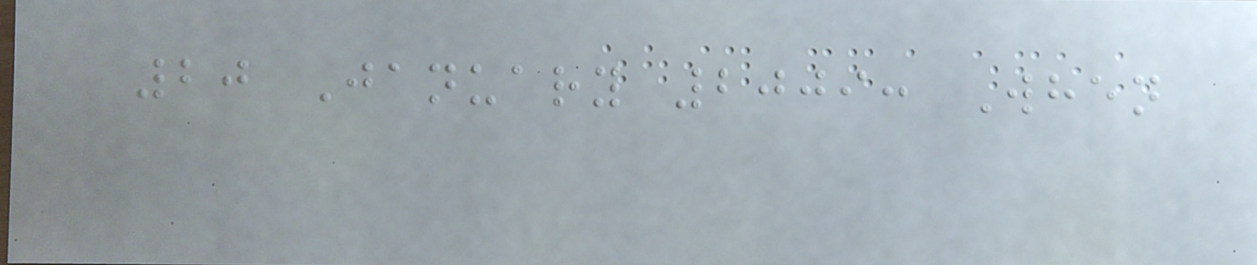20 January 2009: When
